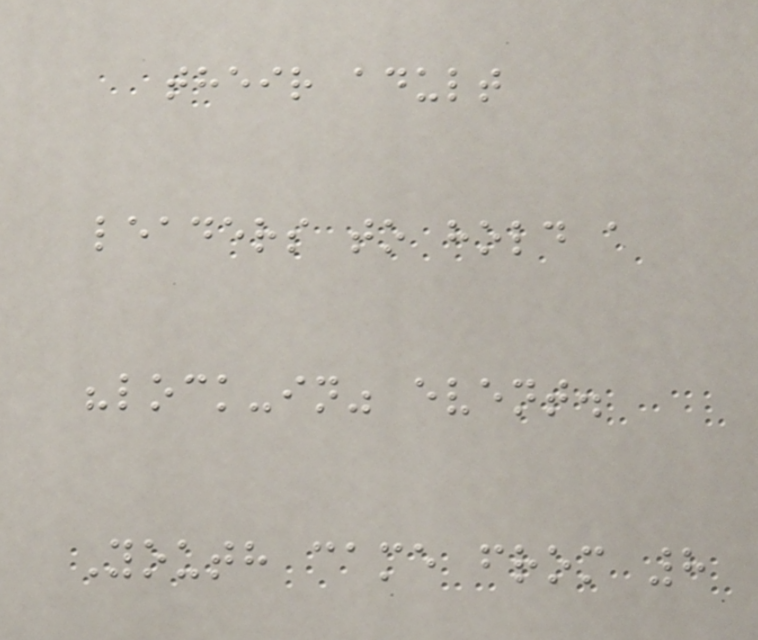their adult
leaders to hold a
"lock-in" event.
Youth came from 8
